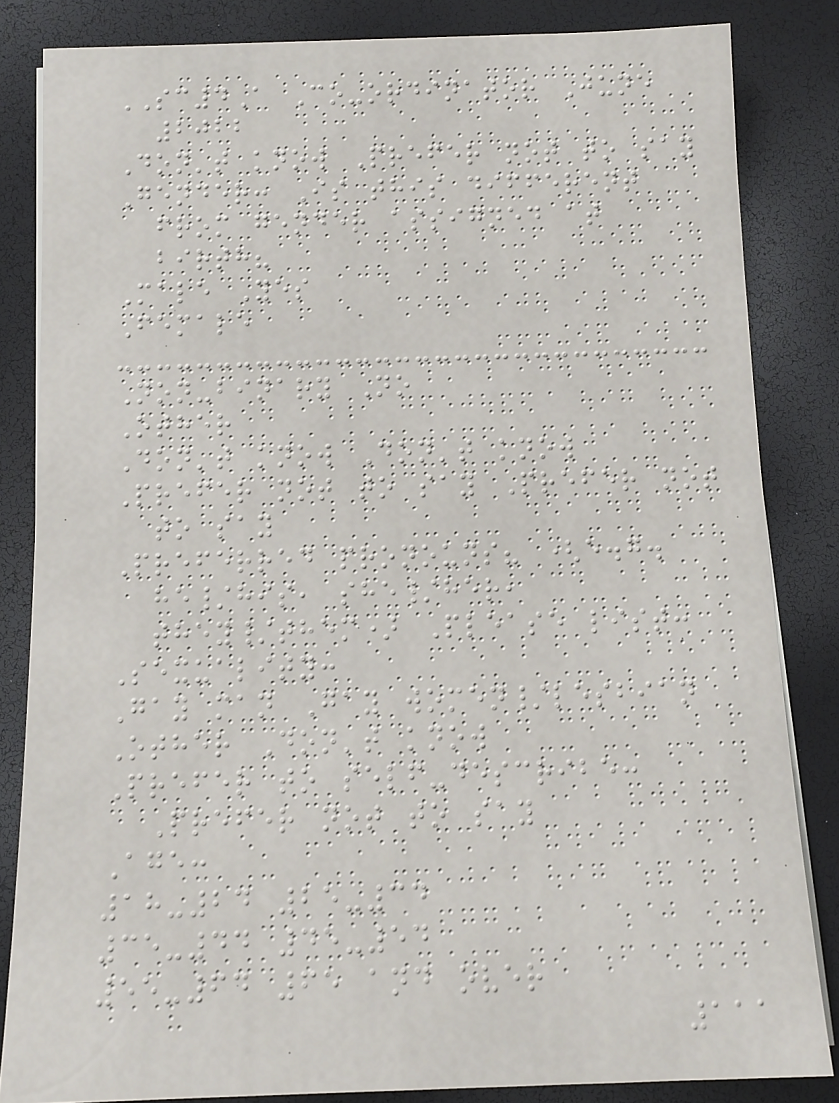SC4A Co-ordinator June
2022
Don't know Prefer not to say
Gender: Is this different
from gender assigned at
birth?
Male Yes
Female
Non-binary No
Other
Don't know Don't know
Prefer not to say Prefer not
to say
Preferred pronouns? (e.g.
he/his, she/her,
they/them) Please list:
Sexuality:
Gay man Gay women/lesbian
Other Don't know
Prefer to self-describe:
Prefer not to say
Age:
18-24 25-34
35-44 45-54
55-64 65 and over
111
